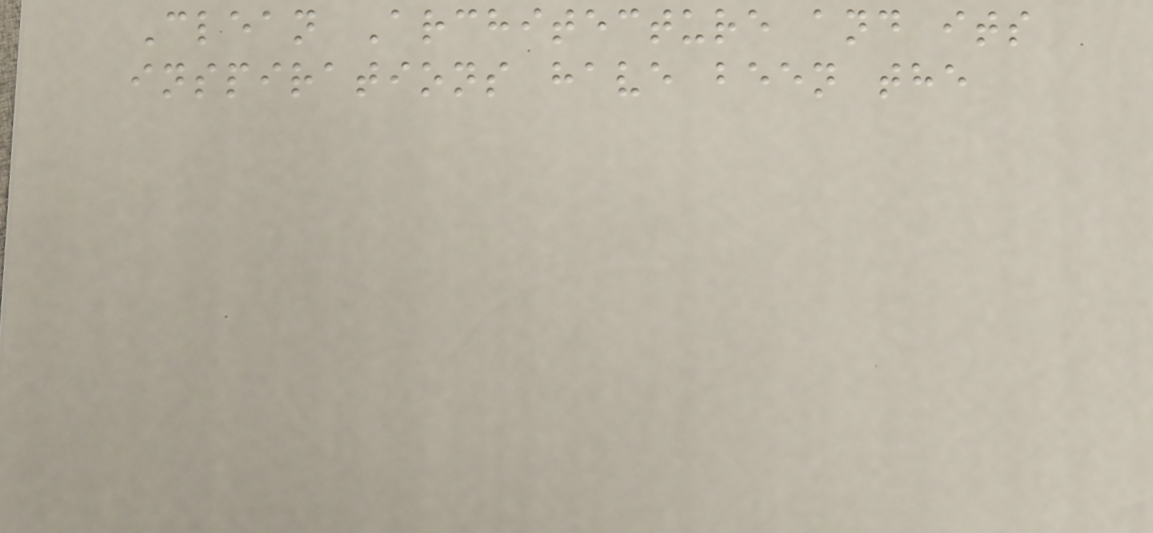Clean Architecture and its
inspirations have been the
